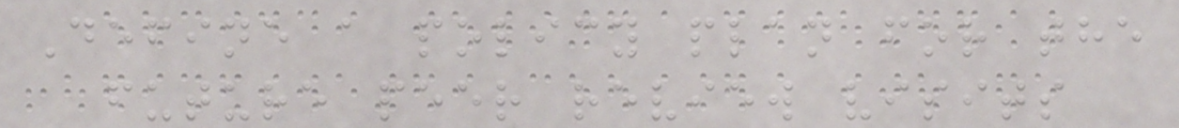Define a policy plan for the
future peer review visits
